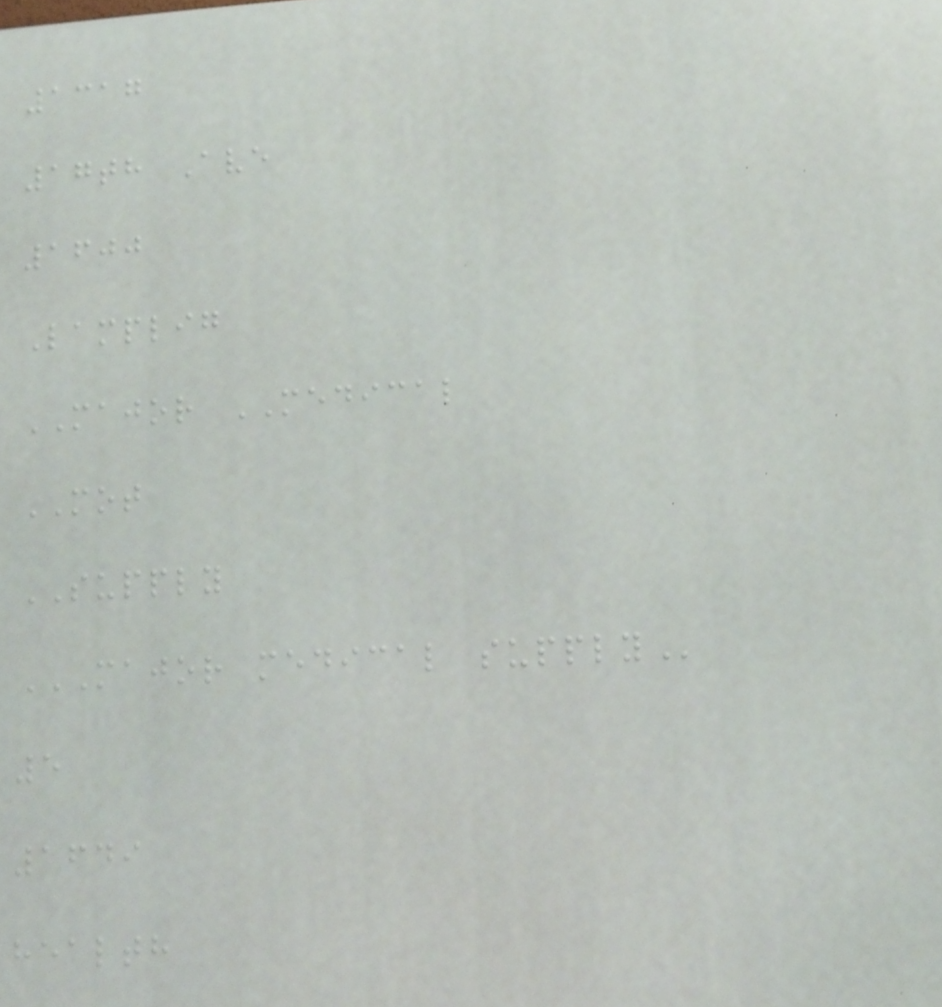1317
17th Ave
1600
Lamplig
MAJOR MEDICAL
MOT
SUPPLY
MAJOR MEDICAL SUPPLY
5
1649
health
